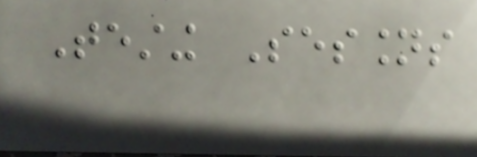Testing Sessions
